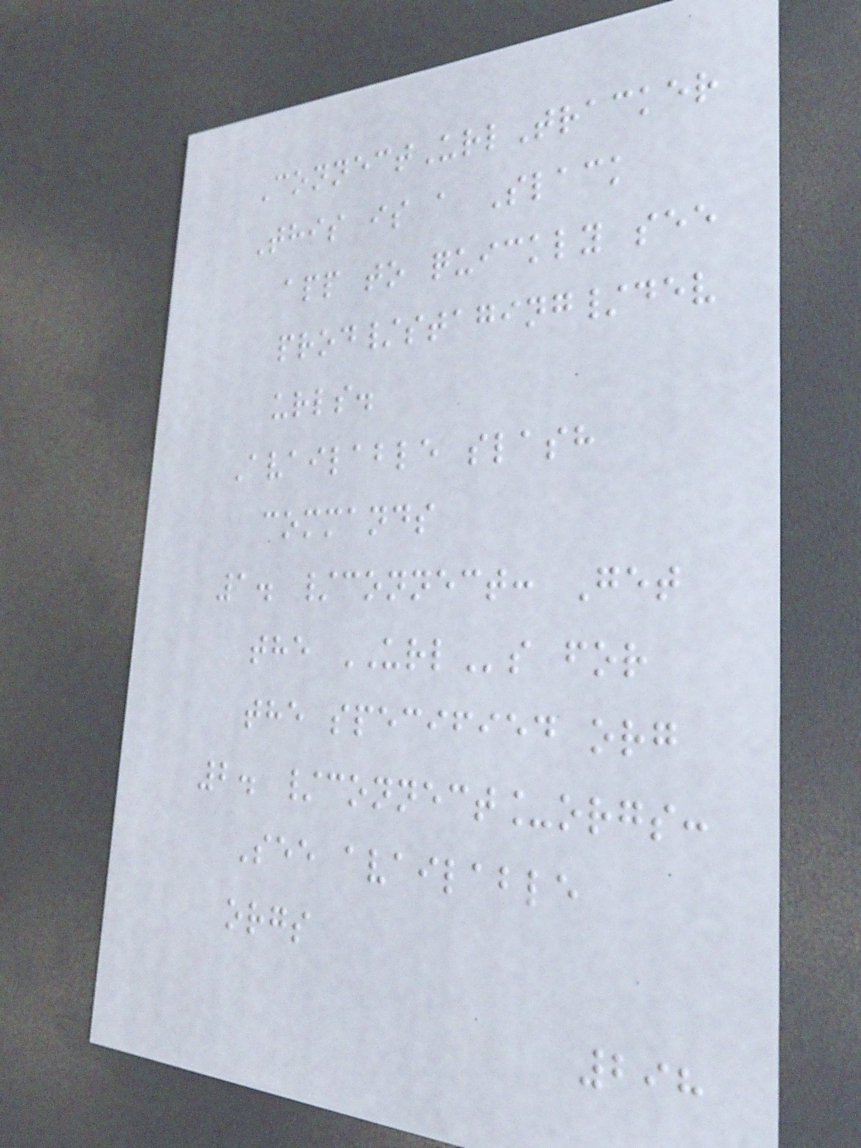ConnectUrlTracker
This is a Slack
app to quickly see
prod/staging/dev
urls.
Available slash
commands
1. /connect: Get
the URLs for
the specified org
2. /connect_orgs:
See available
orgs
298
